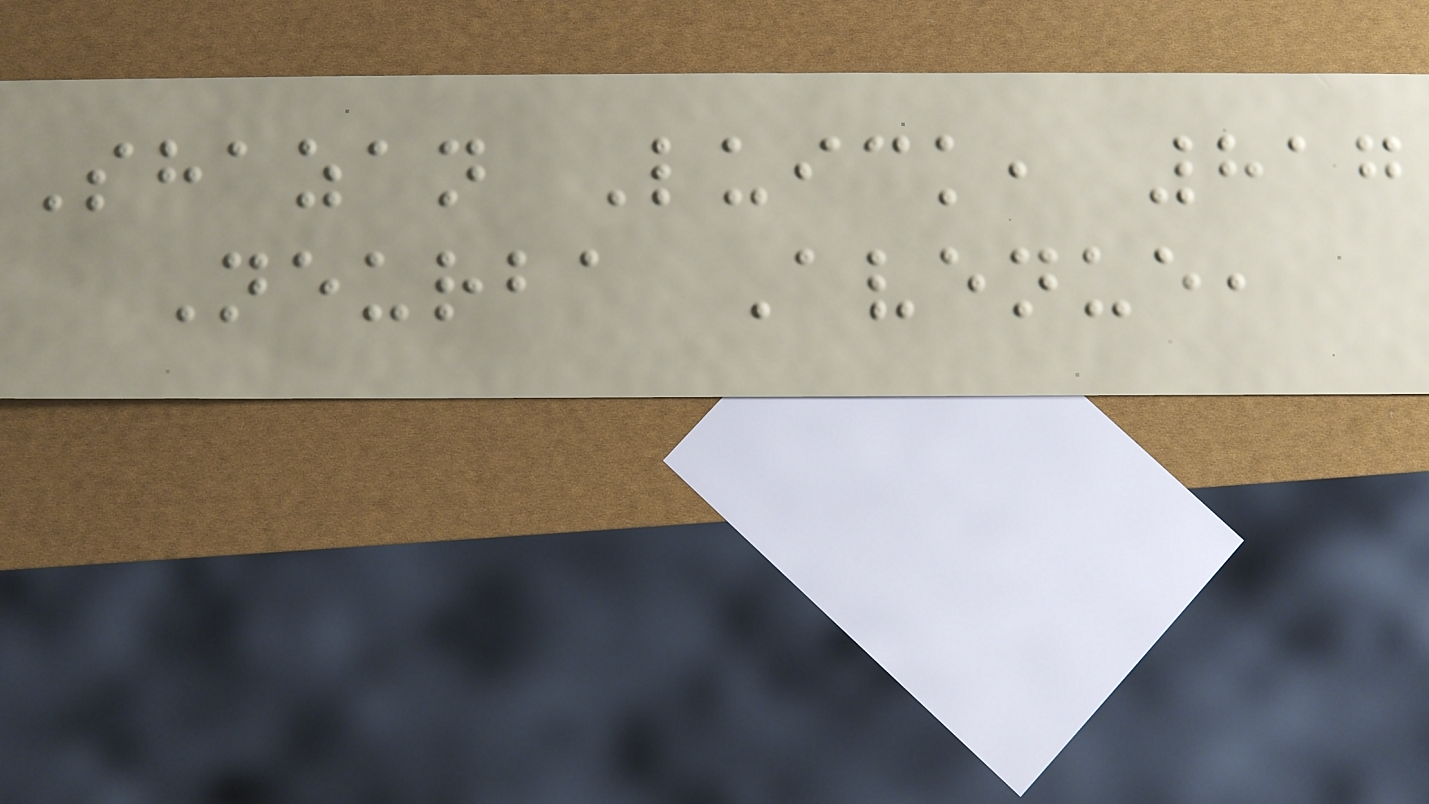Shazan Luick, 817
Neurba Avenue,
